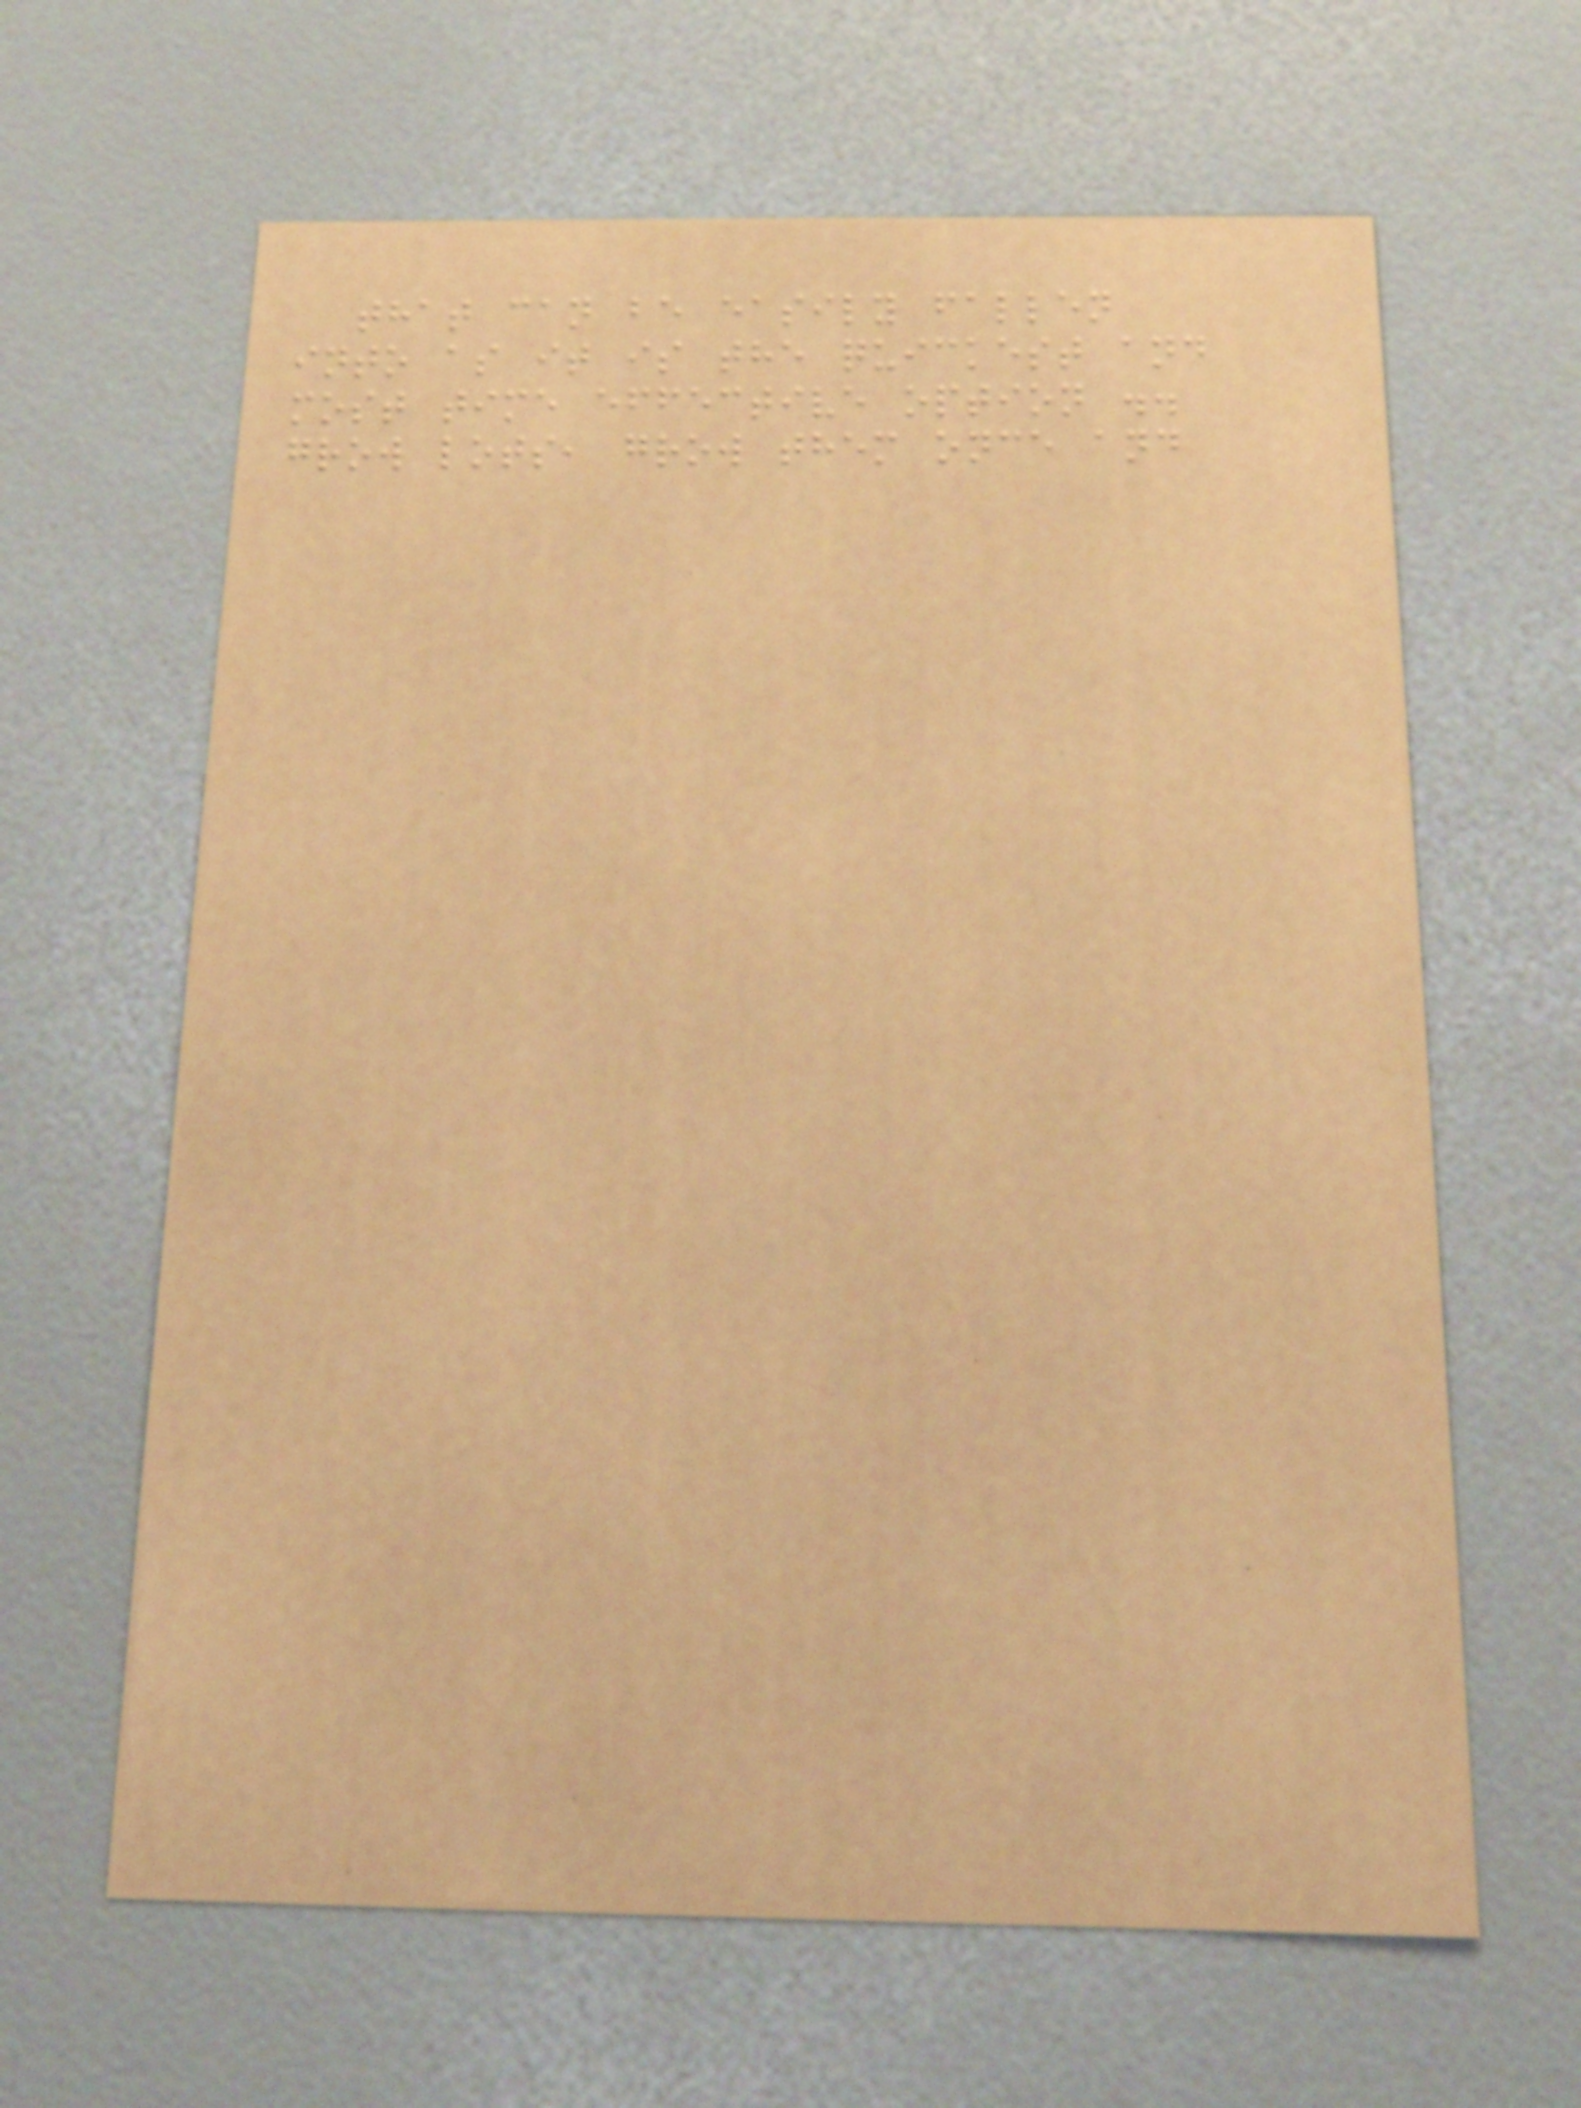that can be easily fallen
into as it is the quickest and
most time effective option ..
grow lots, grow them once and
